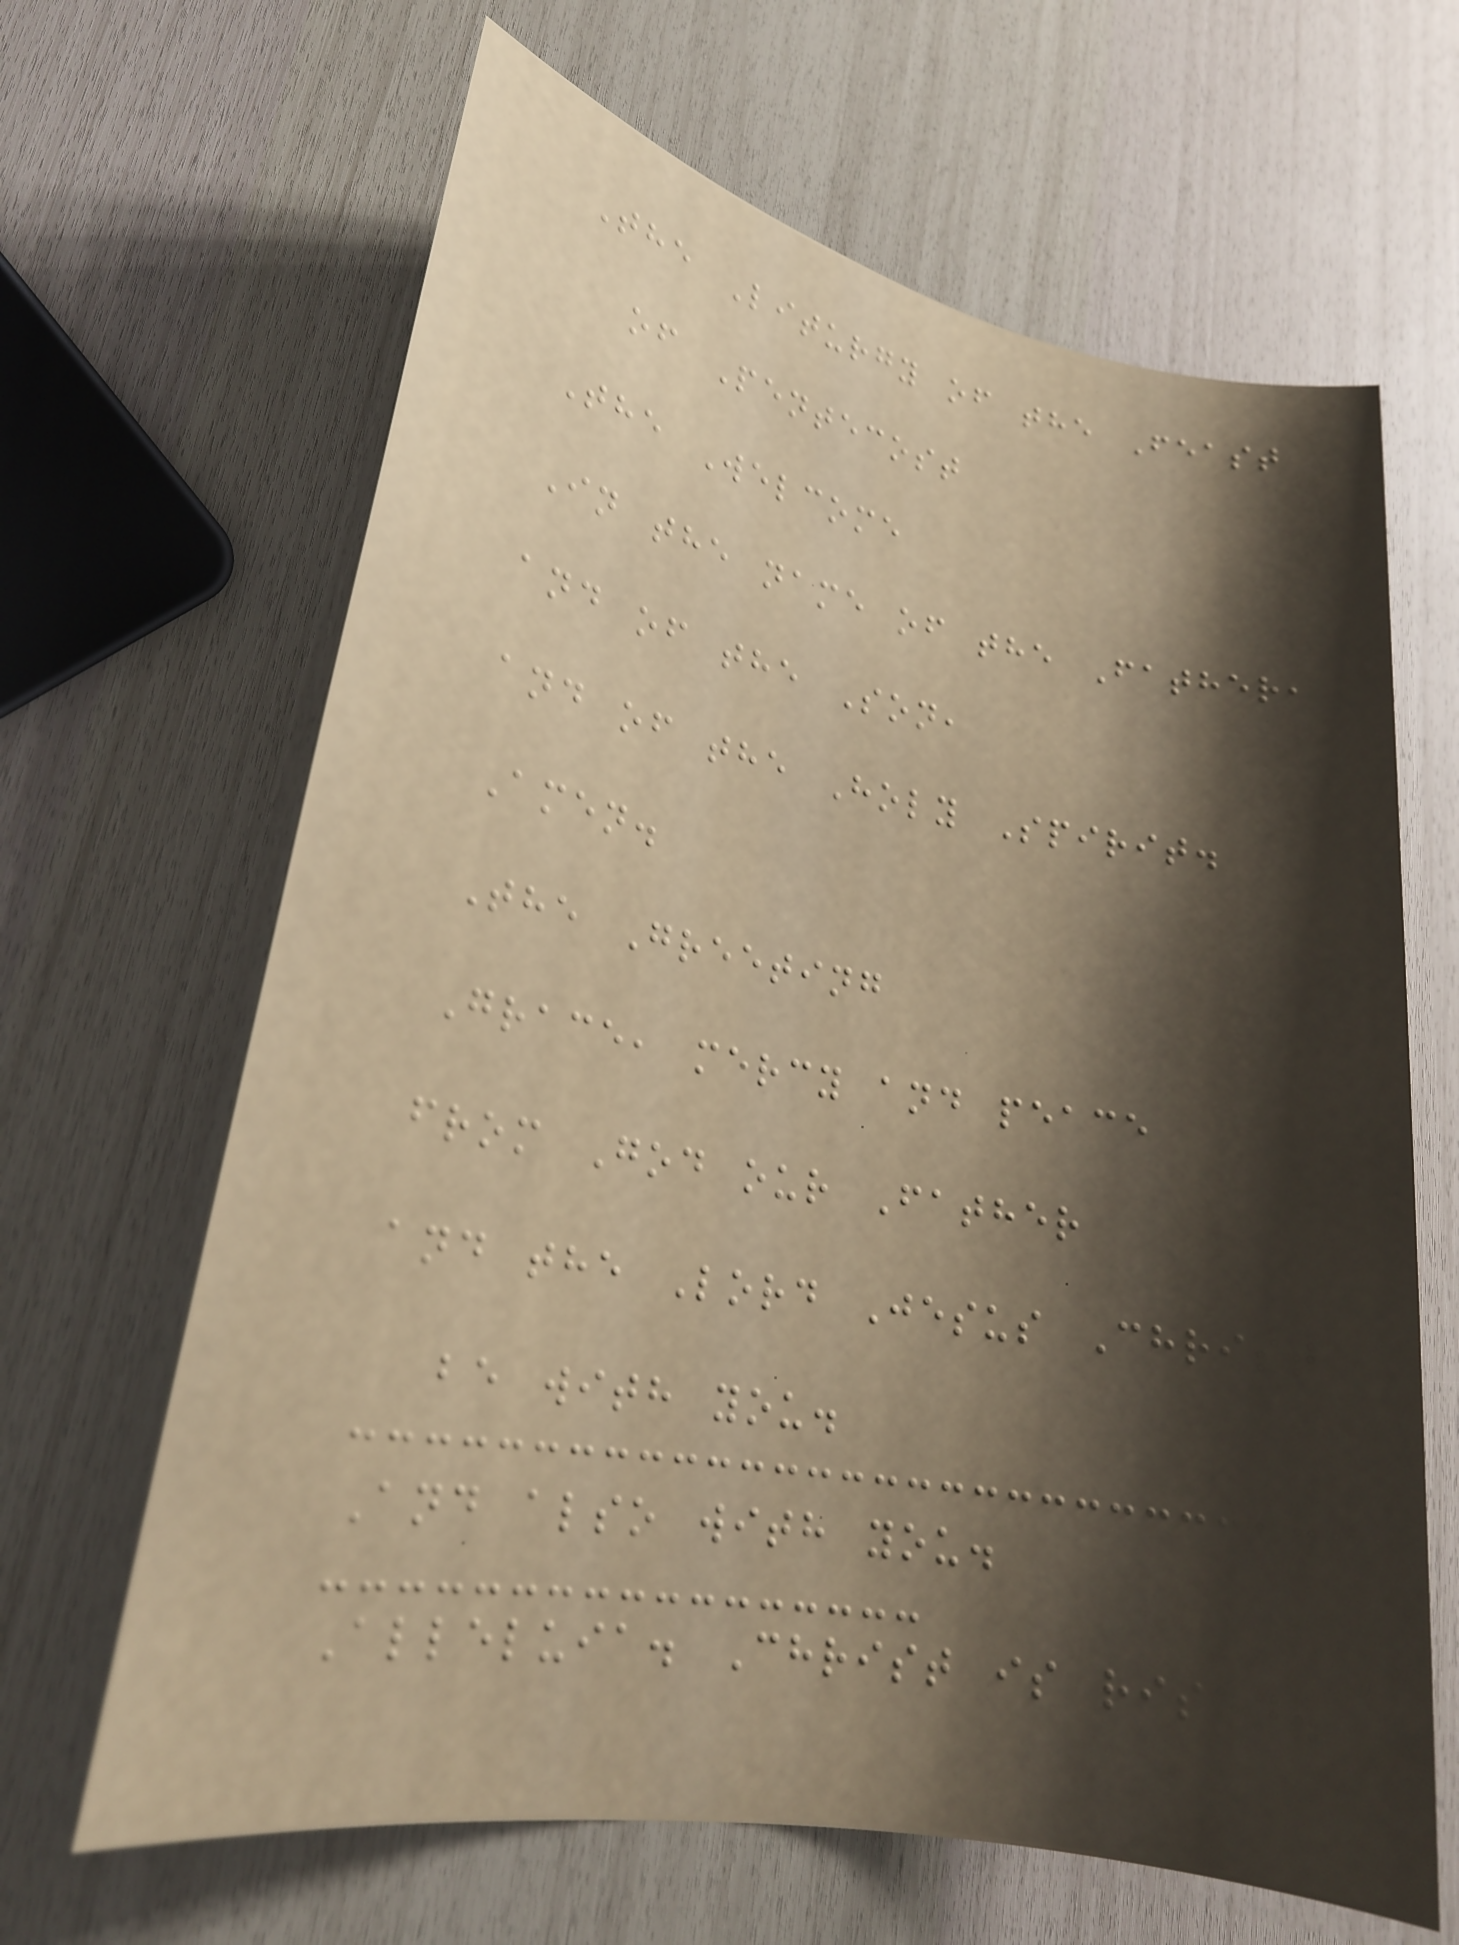The Liturgy of the Feast
of Pentecost
The Welcome
In the name of the Father,
and of the Son,
and of the Holy Spirit.
Amen.
The Greeting
Grace, mercy and peace
from God our Father
and the Lord Jesus Christ
be with you.
And also with you.
Alleluia. Christ is risen.
